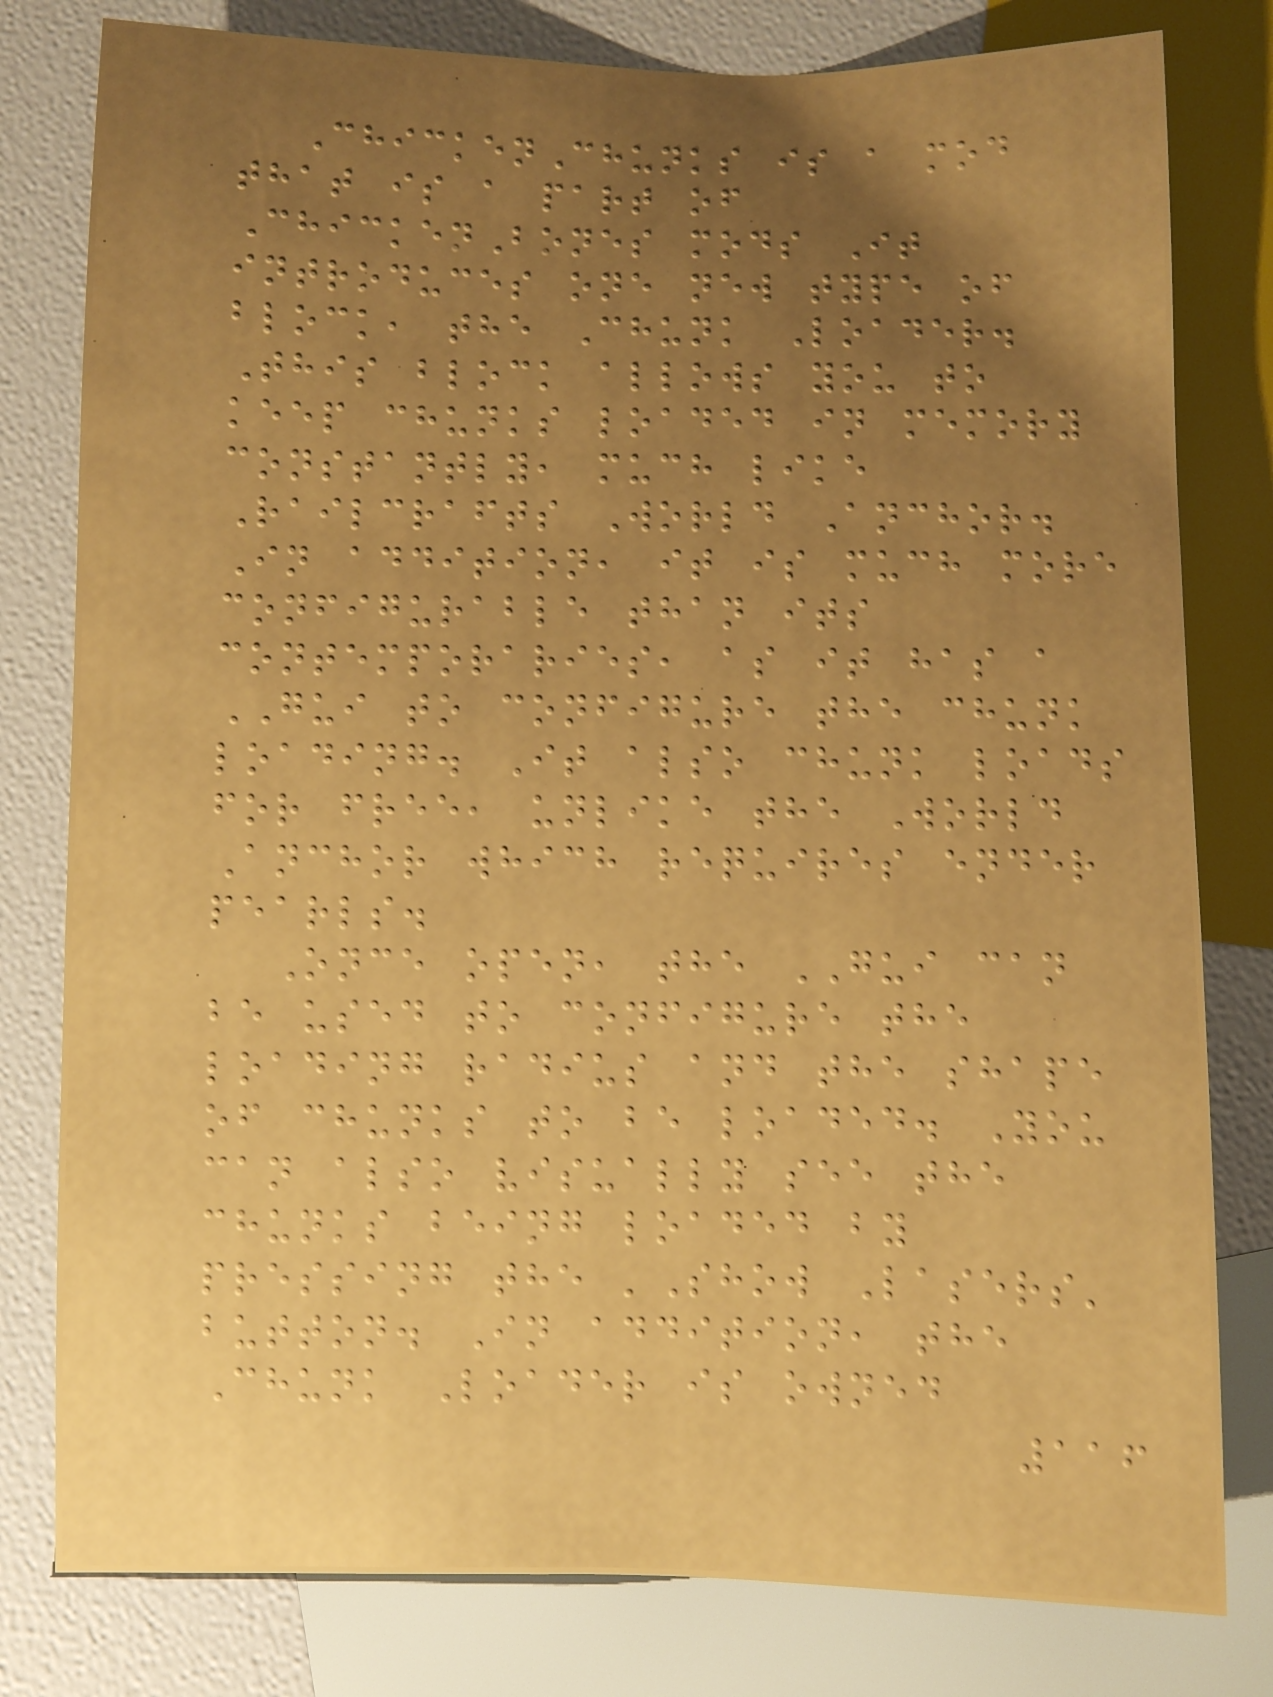ChickenChunks is a mod
that is a part of
ChickenBones mods It
introduces one new type of
block, the Chunk Loader.
This block allows you to
keep chunks loaded in memory
constantly, much like
Railcrafts World Anchor.
In addition, it is much more
configurable than its
contemporaries, as it has a
GUI to configure the chunk
loading. It also chunk loads
for free, unlike the World
Anchor which requires ender
pearls.
Once open, the GUI can
be used to configure the
loading radius and the shape
of chunks to be loaded. You
can also visually see the
chunks being loaded by
pressing the 'Show Lasers'
button. In addition, the
Chunk Loader is owned
116
